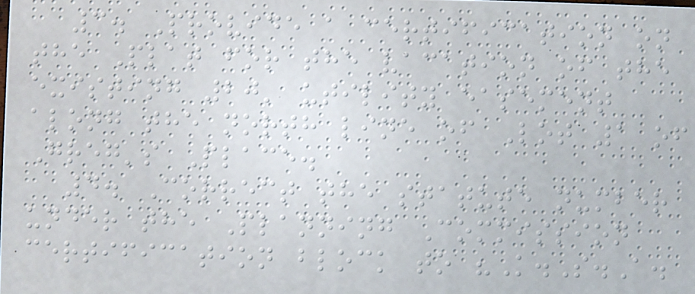3. Provide a certification on
the Plat for the vacation of the
existing 20' utility easement
along the north line of Lot 1 of
Greg's Place.
4. Correct the statute number
under the Planning Commission
certification block to "K.S.A.
